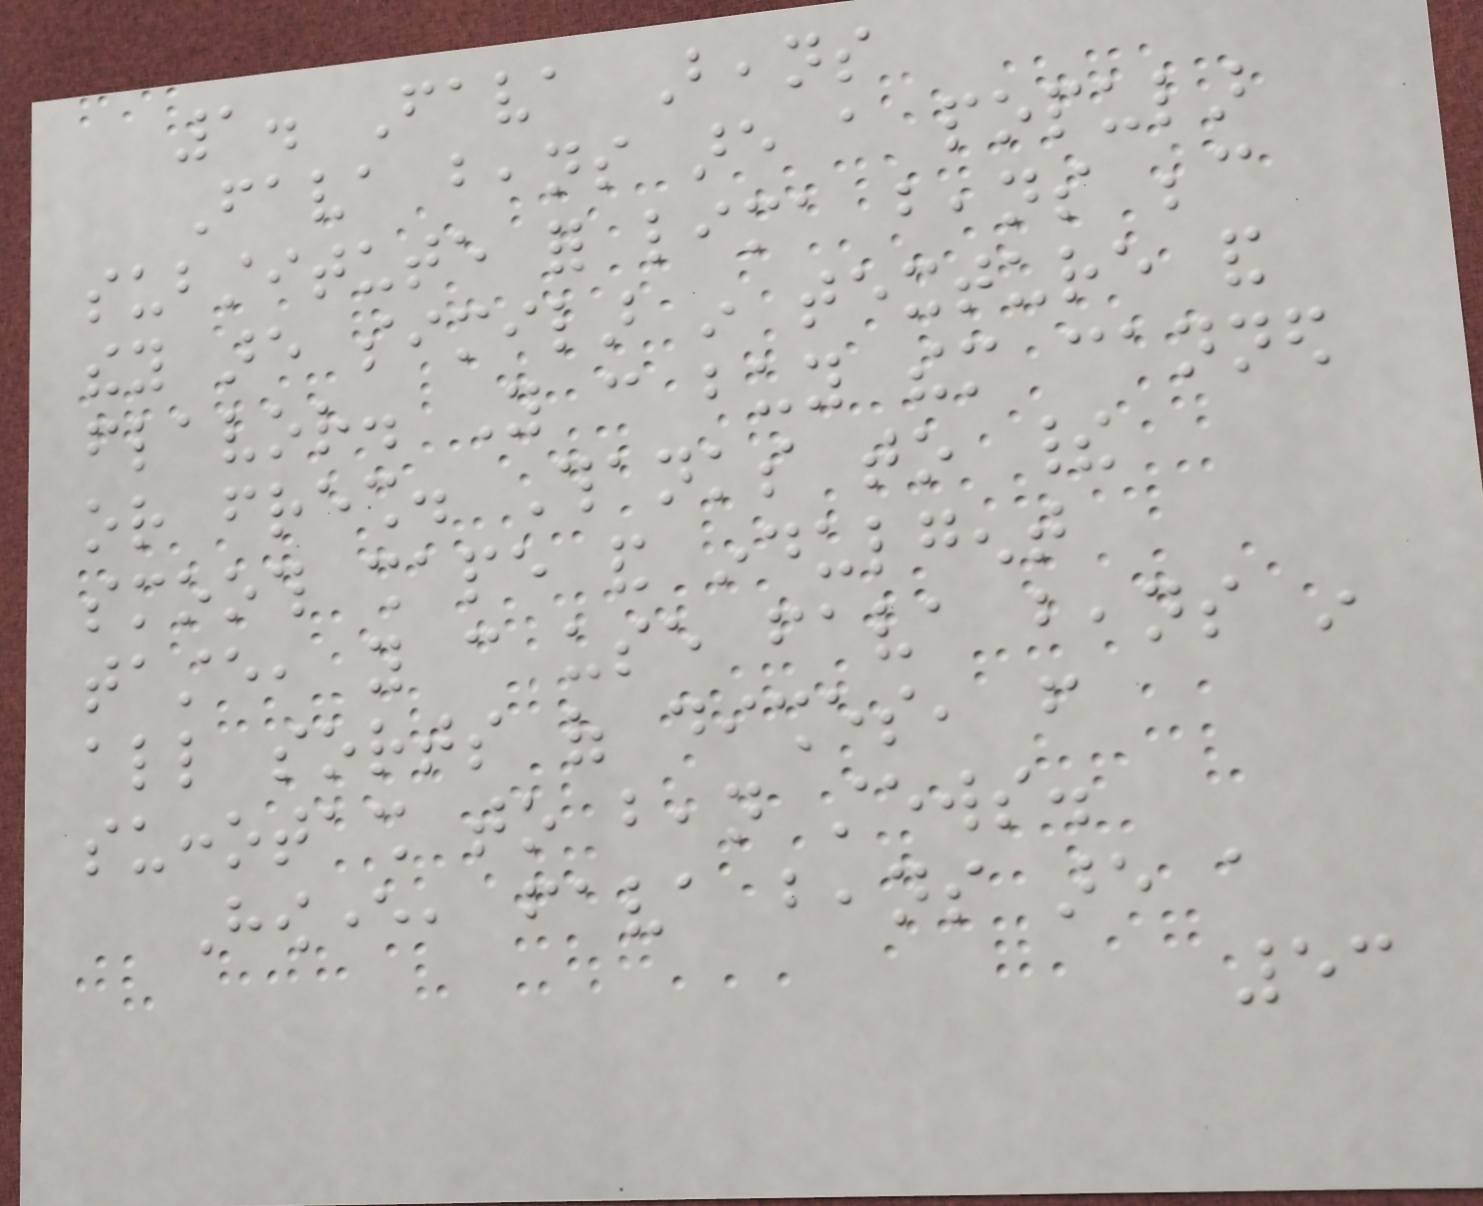1. Fava Beans
Fava beans are a popular
substitute for lima beans because
they are similar in texture and
flavor. You can buy them canned
or fresh. Thanks to their
smooth shape and indulgent
taste, you can use fava beans in
all sorts of dishes, from
succotash to bean stews.
However, fava beans are a
53
